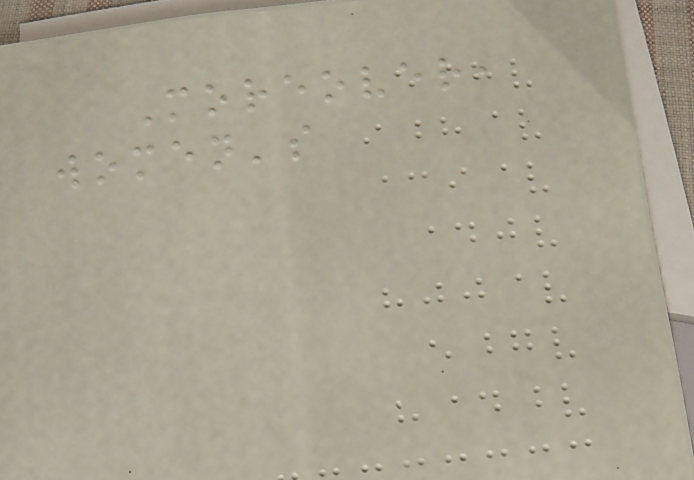Moreover,
women's
